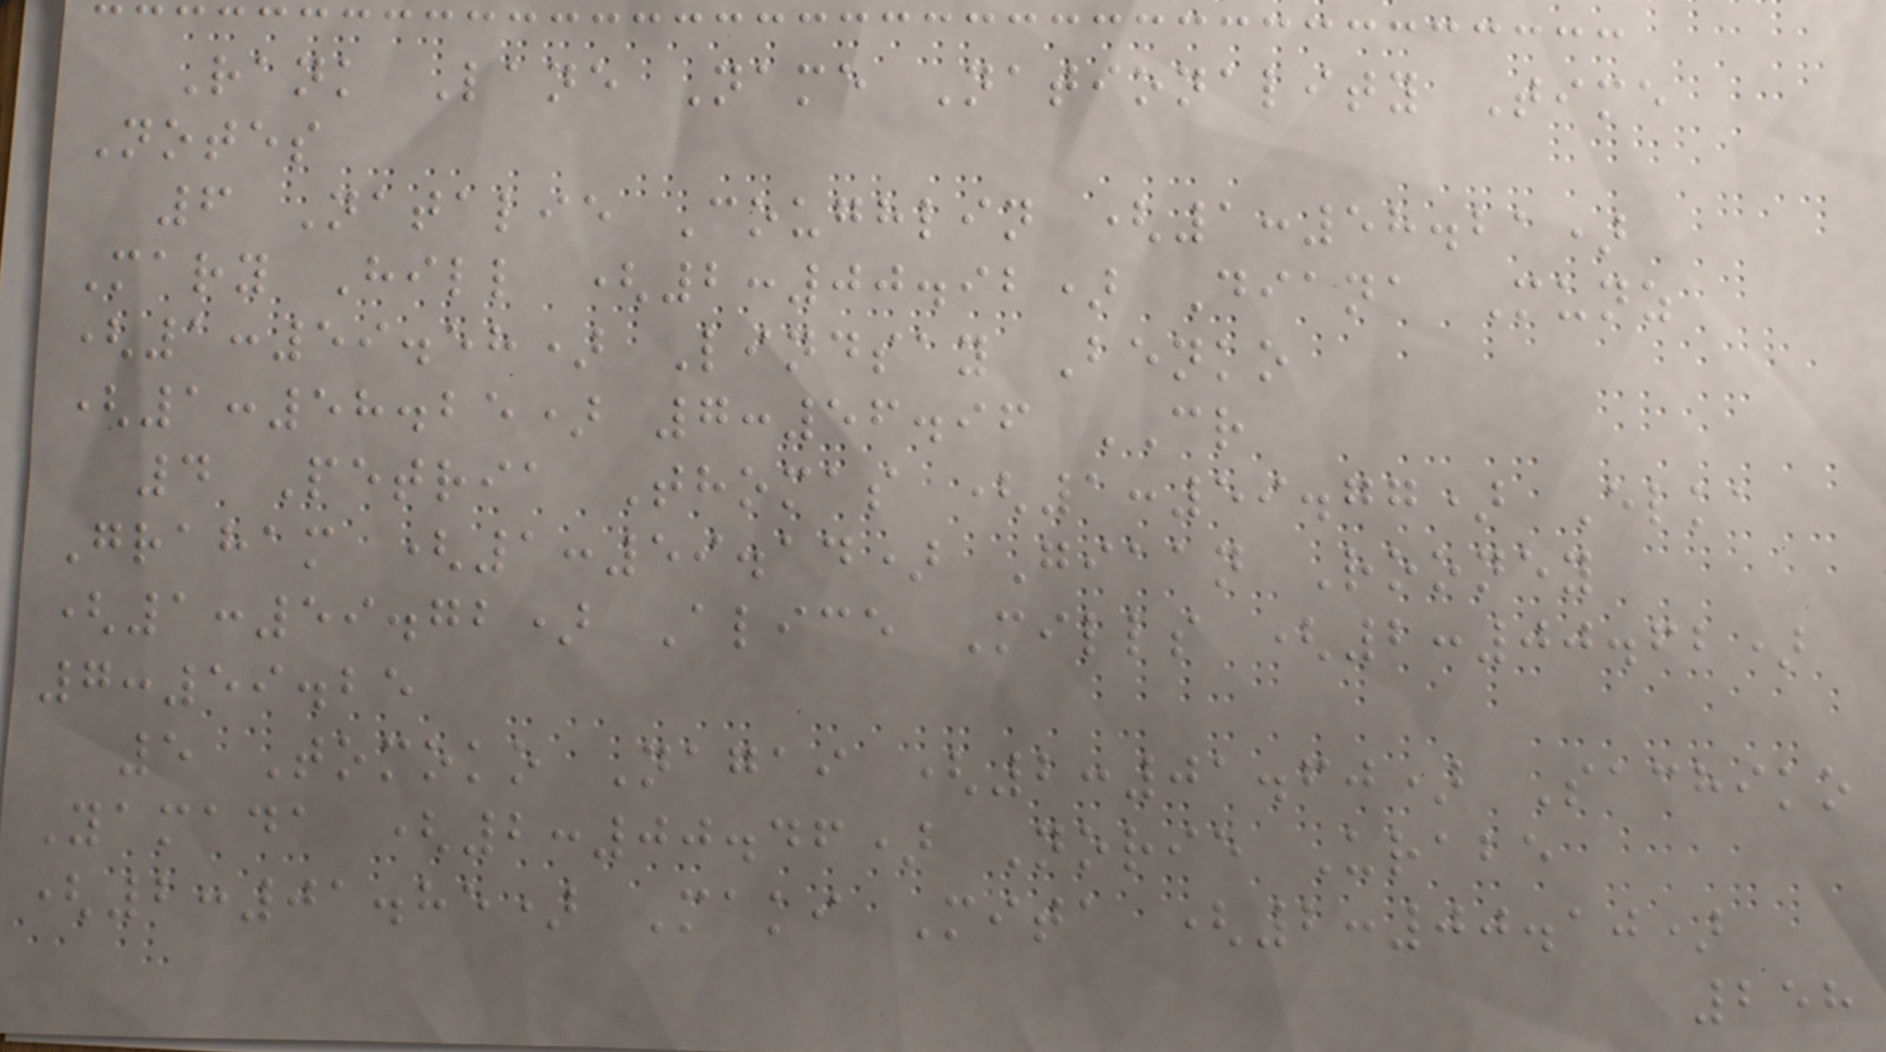Rank Lane Name Nationality Time
Notes
6 Natalie Coughlin (1:58.21)
Mary Hill (2:00.92) Diana Munz
(1:59.58) Lindsay Benko
(1:58.25) 7:56.96 CR
4 Petria Thomas (1:59.77) Elka
Graham (1:59.14) Giaan Rooney
(1:59.72) Alice Mills (2:00.62)
7:59.25
5 Tomoko Nagai (2:01.60) Sachiko
Yamada (2:00.46) Norie Urabe
(2:01.85) Maki Mita (2:00.10)
258
